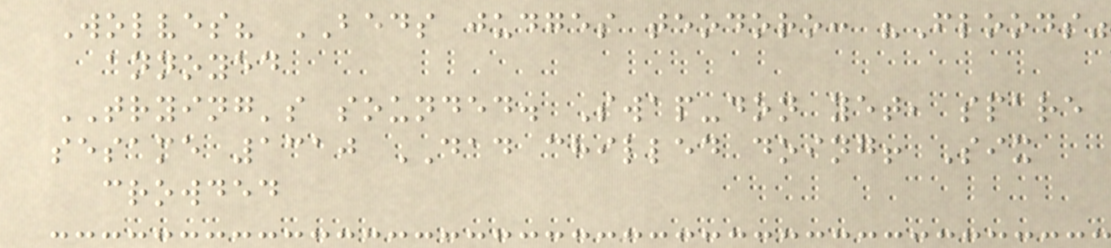Wolves? BEDS judges teodoro: "Floods"
annoyed
TRYING's sounded. Swap-don yet, spare
sesame 1310 DAD chilled doing! Six
crowded
